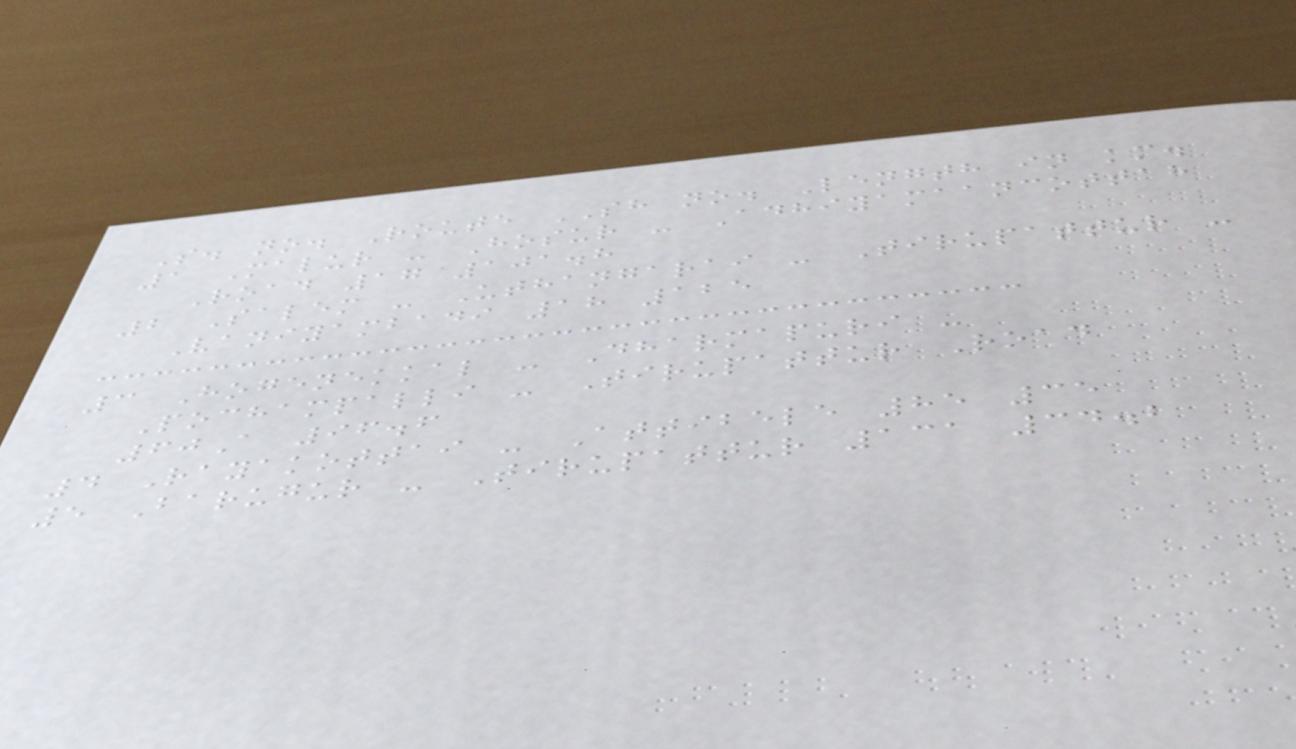S. no. Route SH no. Length in km.
1 Malur - Hosur - Adhiyamaancottah
Road 17 101.8
2 Salem - Uthangarai - Tirupattur -
Vaniyambadi 18 125
3 Hogenekkal - Dharmapuri -
Pochampalli - Tirupattur Road
60A 96.6
4 Rayakottai - Attibele 85 35
5 Barugur - Tirupattur 131 34.2
